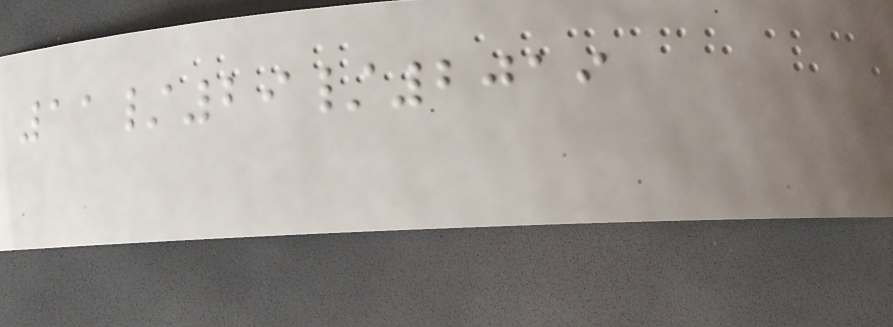11/29/2019
